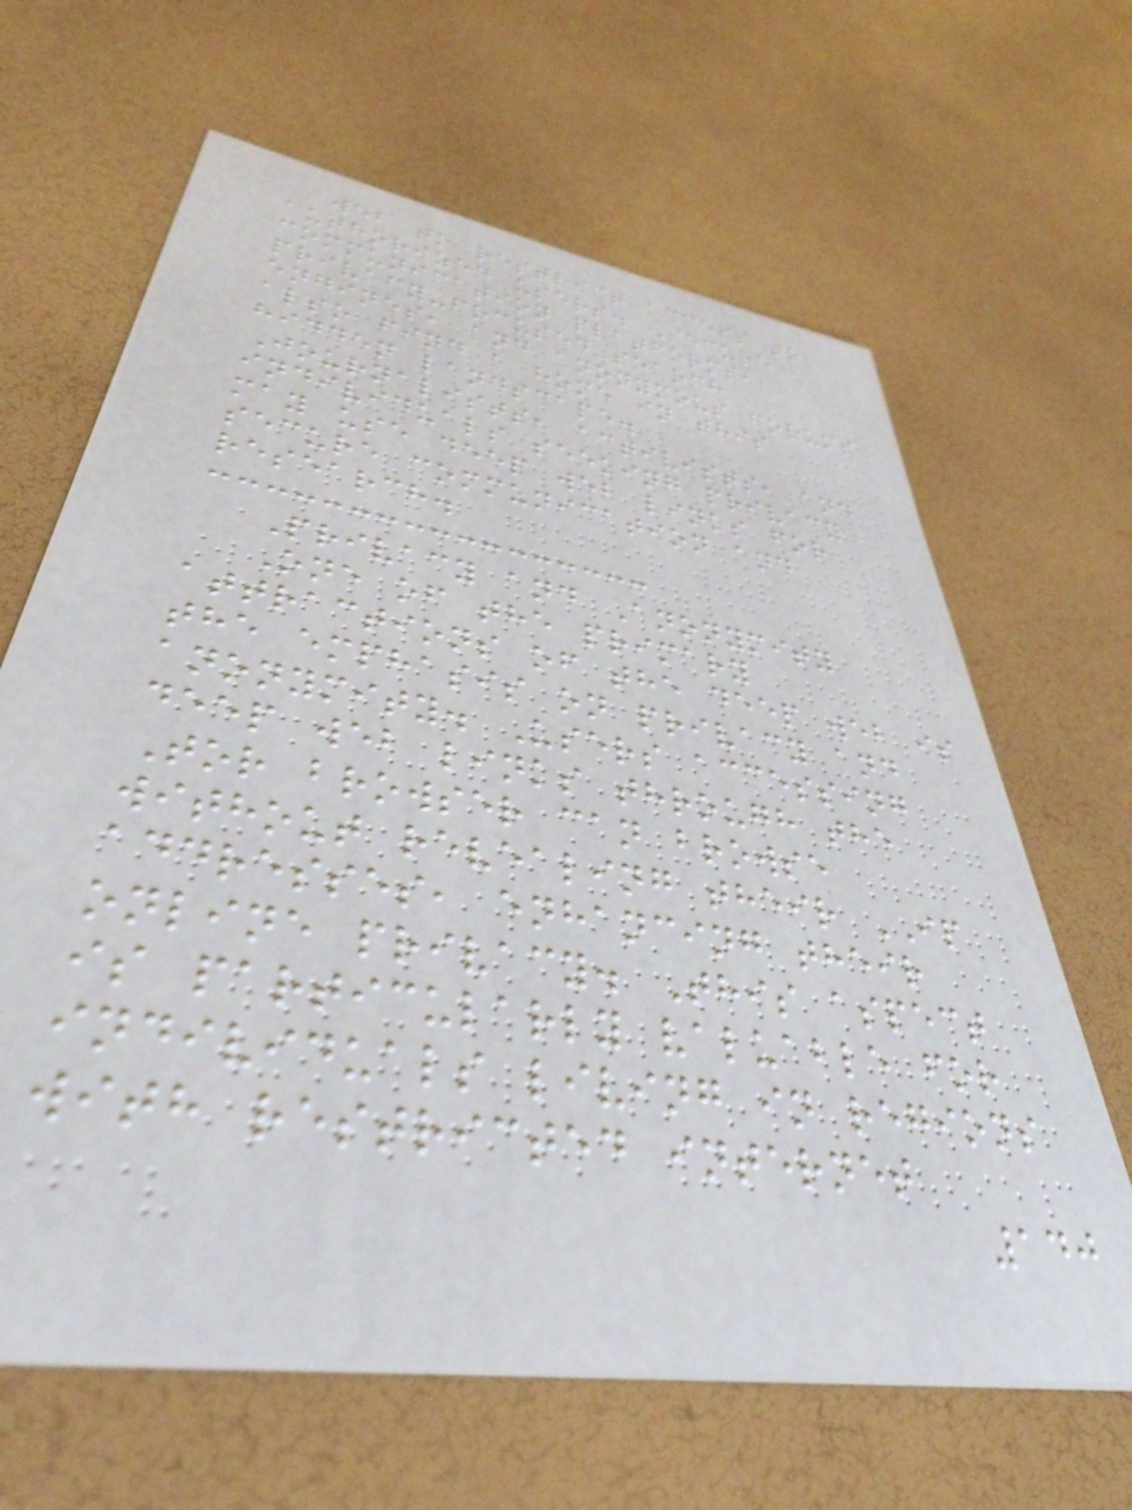web to restrict access to
authorized users. Secure
communication platforms,
privacy-focused search
engines, and anonymous forums
also find a home in this
hidden landscape.
Journalists, activists, and
individuals seeking privacy
may use deep web links for
secure communication and
research.
Privacy and Anonymity
One of the primary
attractions of the deep web is
the emphasis on privacy and
anonymity. Users accessing
deep web links through the
Tor browser can browse
without revealing their IP
addresses, enhancing their
online privacy. This aspect
is particularly valuable for
individuals living in regions
with restricted internet
140
